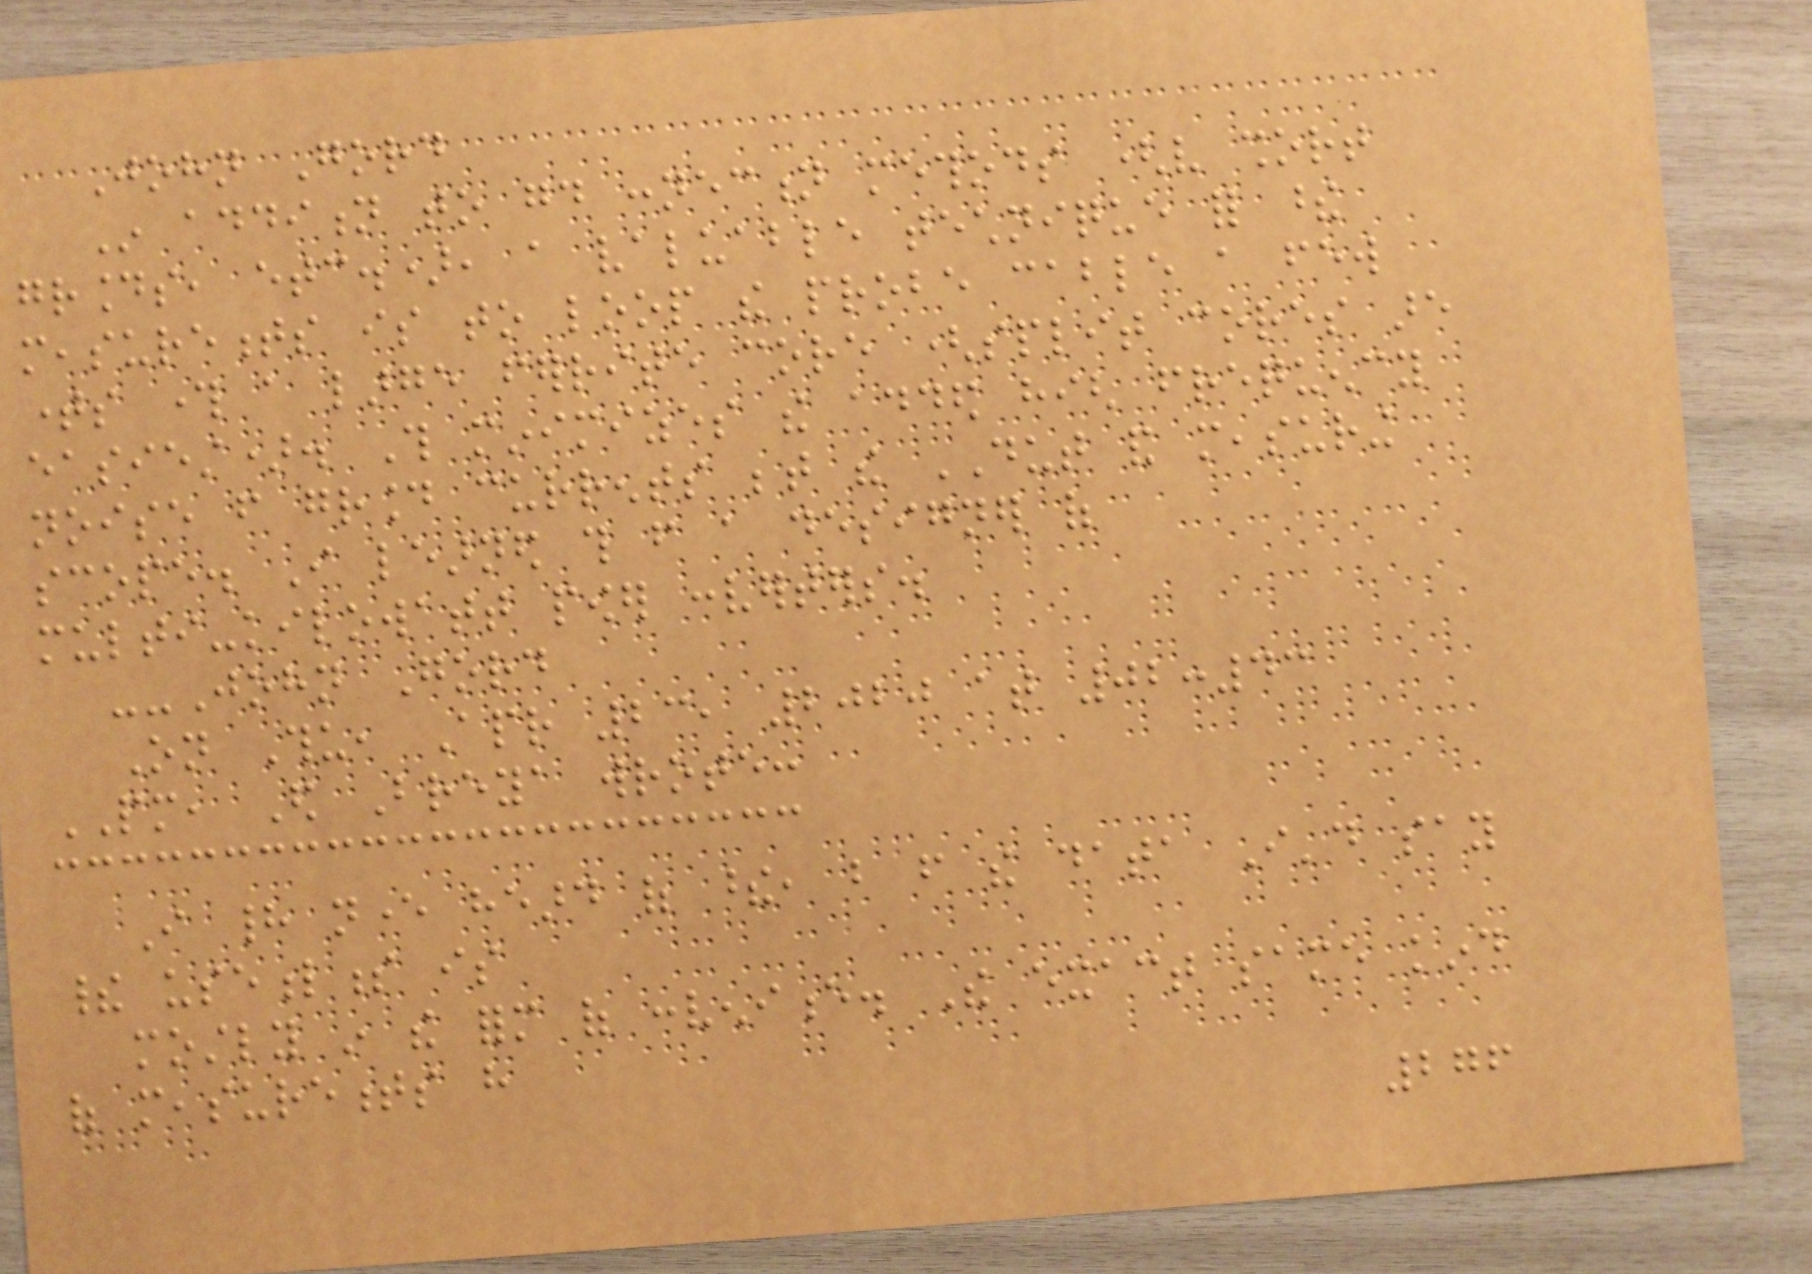John Gord
In addition to good connection methods (very short
grounds, etc.), a valuable technique for these
measurements is to loop the probe cable a few
times through a large ferrite core (split cores are
easiest). This minimizes the added high frequency
noise from ground currents between the DUT and measuring
scope. I learned this from a designer of
multi-kilowatt power converters.
--John Gord
On Thu, Apr 23, 2020 at 02:43
PM, Ed Breya wrote:
I had never heard of these, but from the data I'd say
their usefulness is
mostly in the form of convenience. The exact same kind
of measurements have
276
